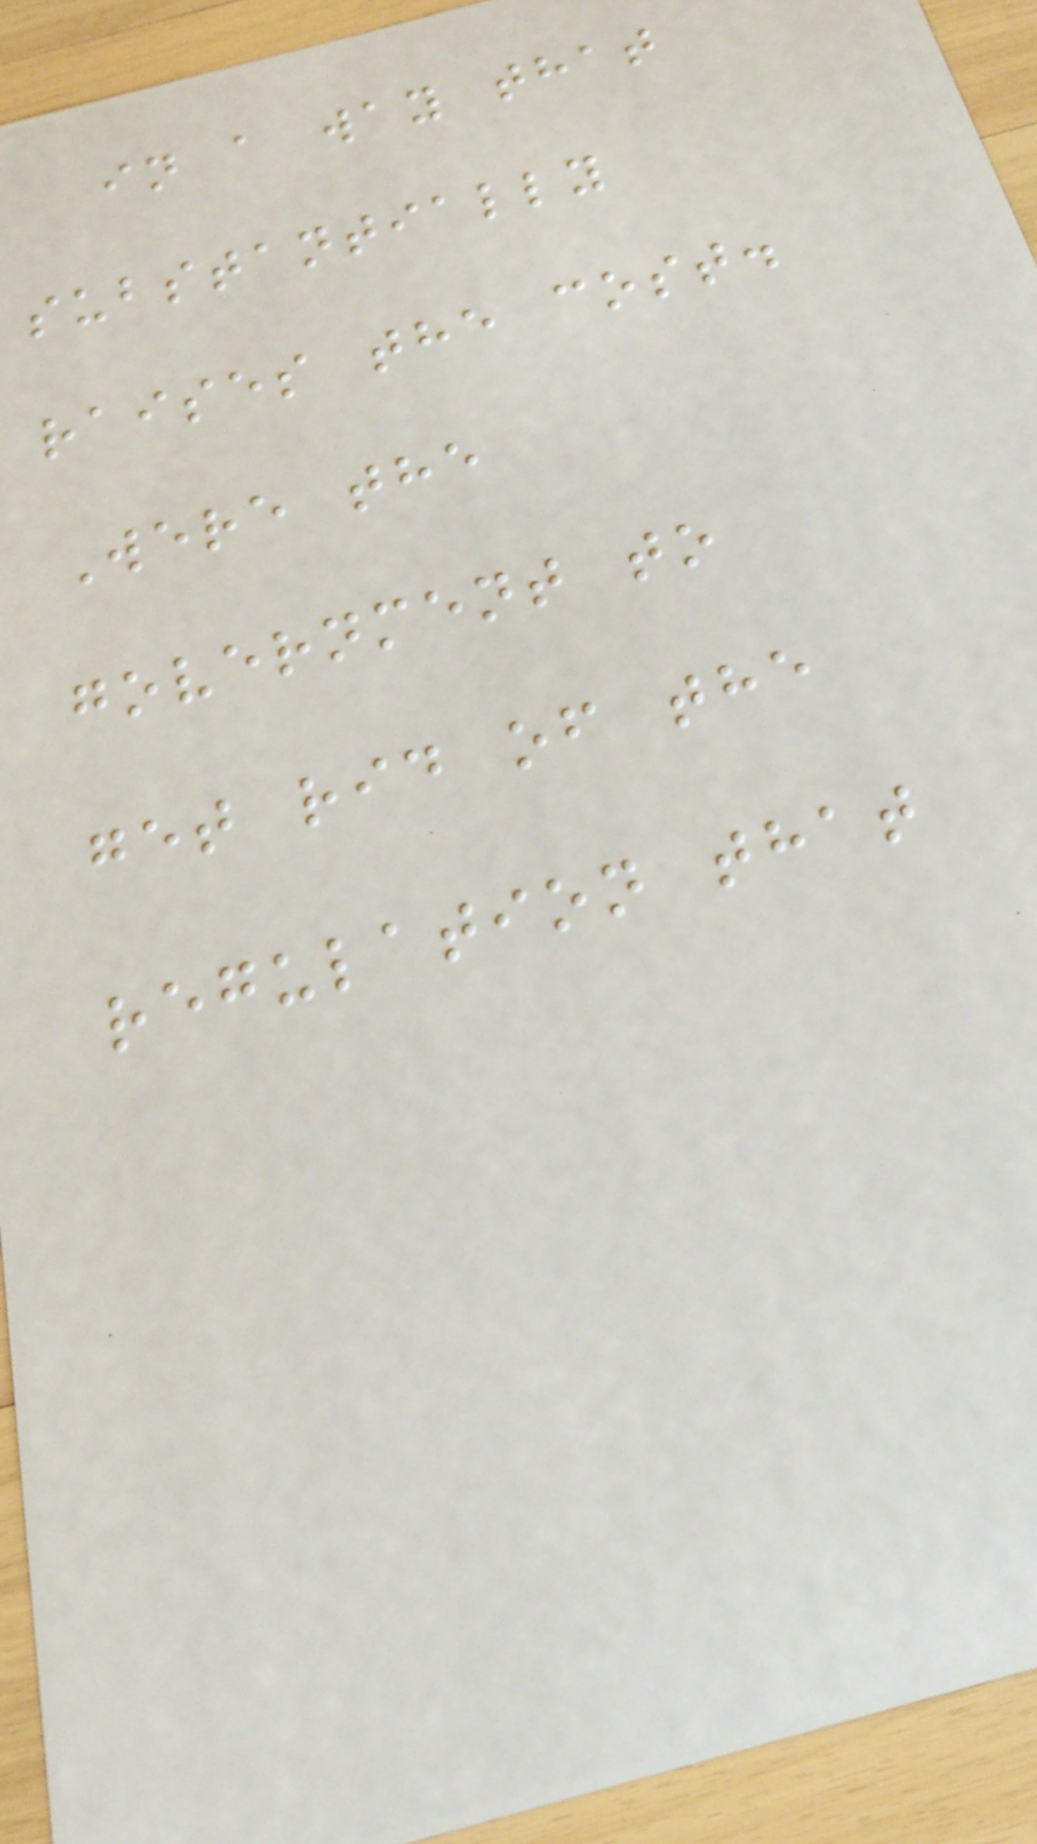in a way that
substantially
raises the cost.
Were the
government to
get rid of the
regulation that
